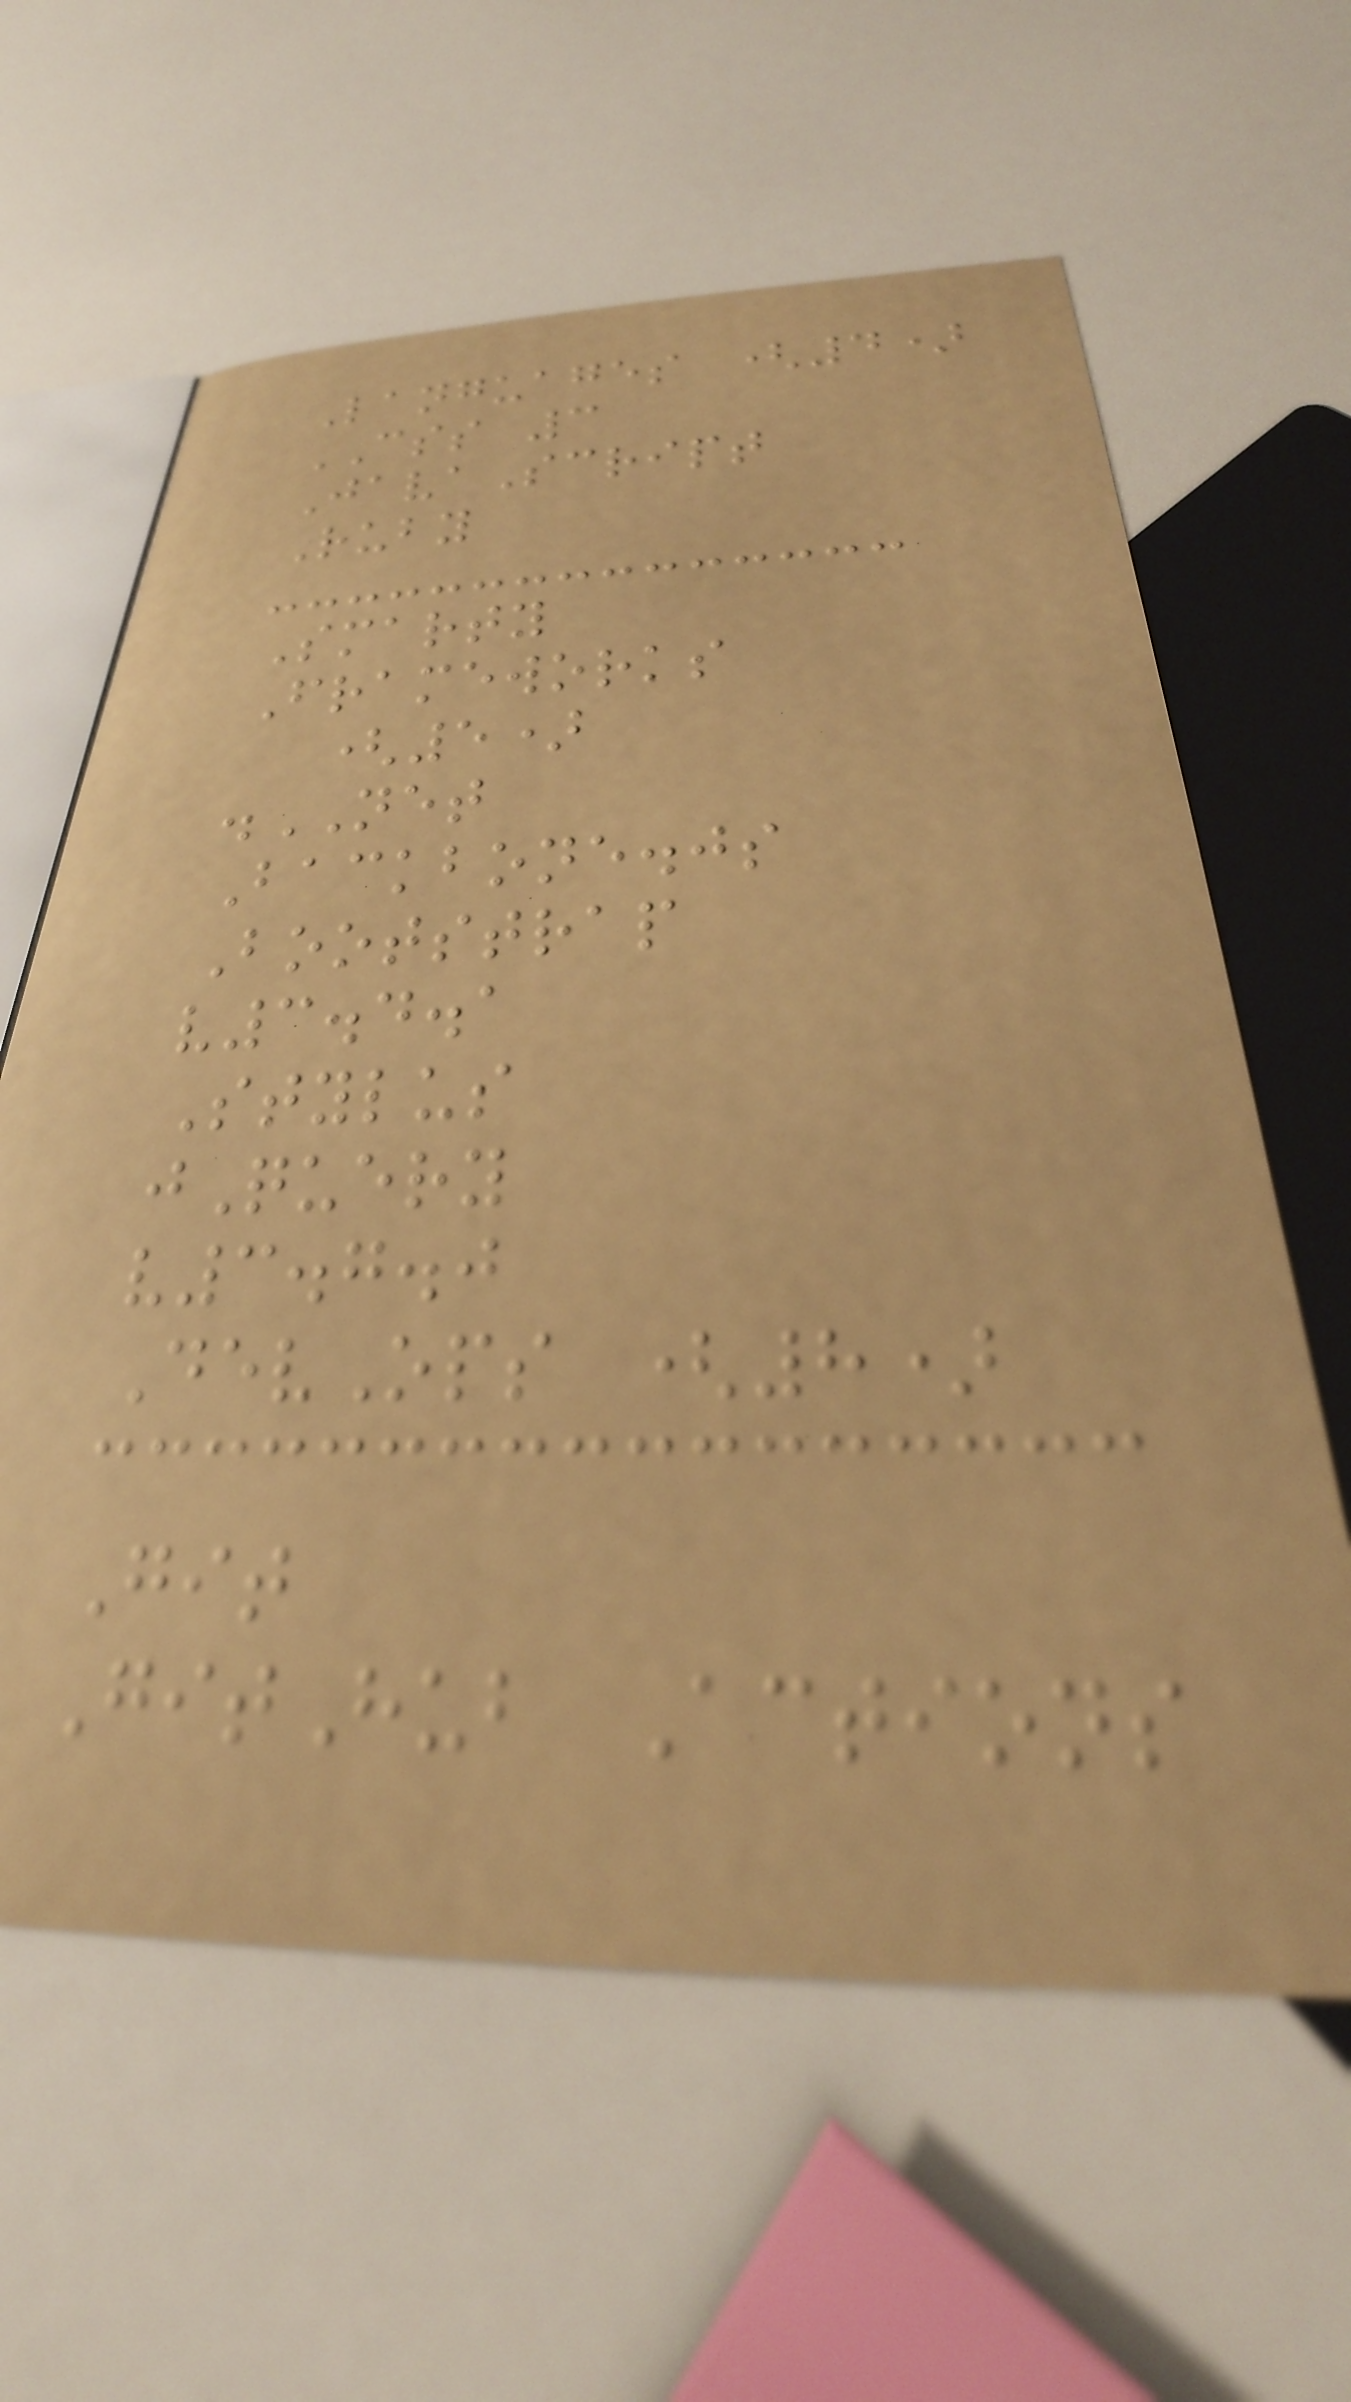Languages (4)
CSS 3
JavaScript
Ruby
Smarty
Frameworks
(5)
.NET
Backbone.js
Bootstrap
v3.4.1
Stylus
jQuery
v3.7.0
DevOps (8)
Git
GitHub Actions
